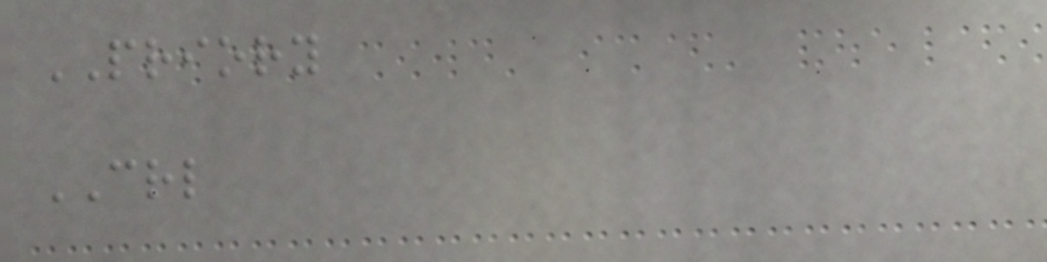PRIORY
CRL
